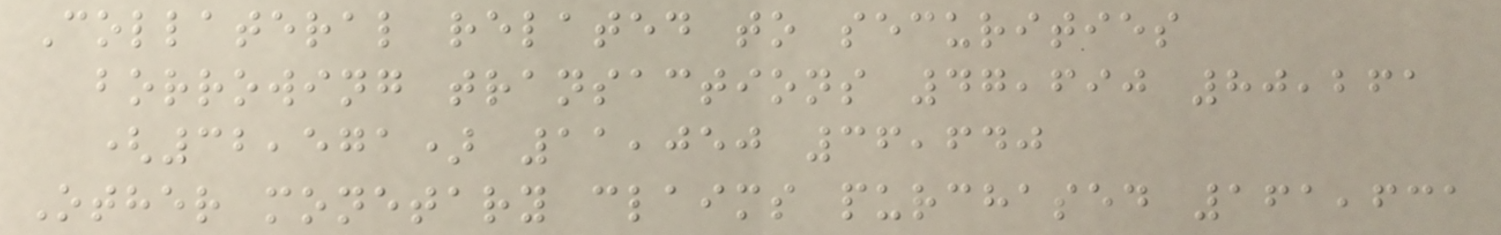Collateral related to securities
borrowing transactions 47,690 80,261
(32,571) 11,050 36,640
Other monetary claims purchased 161,631
